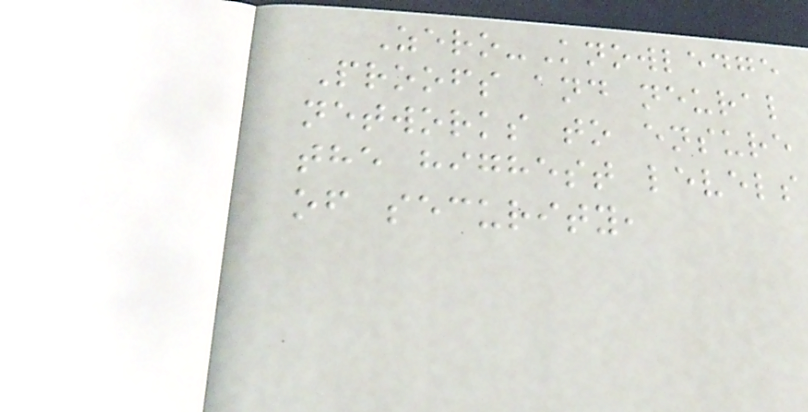Zero-Knowledge
Proofs and neural
networks to ensure
the highest levels
of security,
